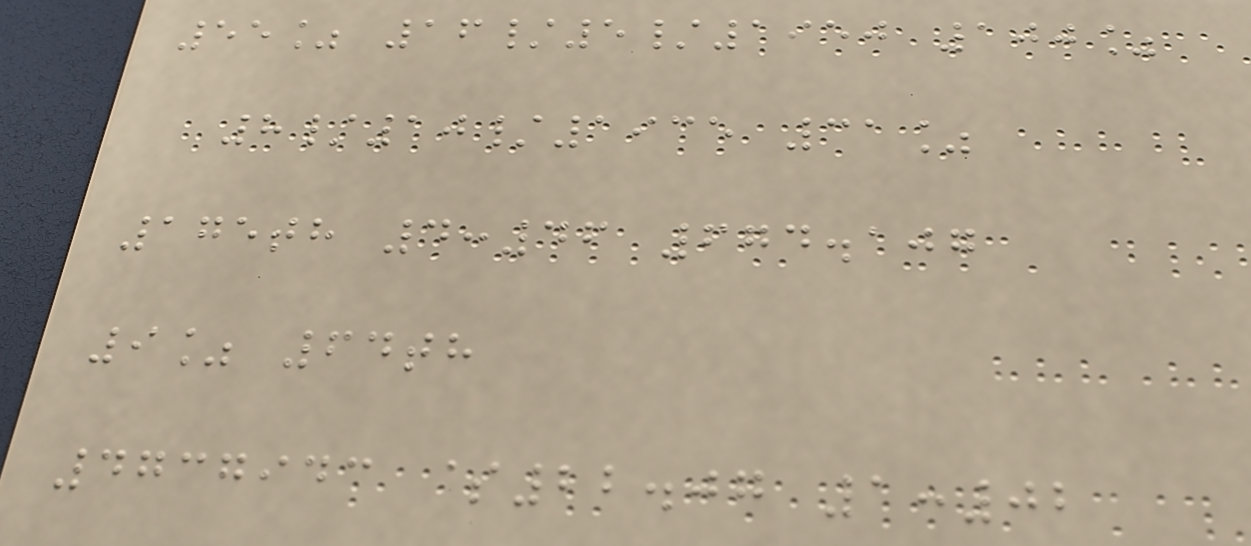55% 16/5/1950 100%
8/10/1935 31%
175th 4:46 674.107
9% 64th
4737943 $22.07 1:02
